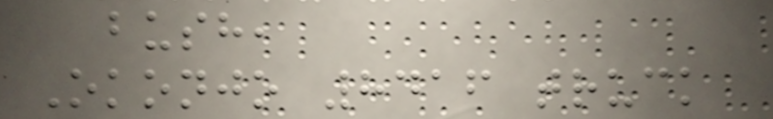bush,
Okonjo 8416 truck
